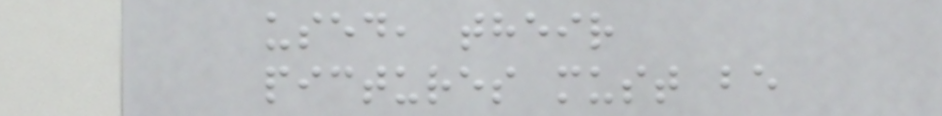used, their
pictures must be
